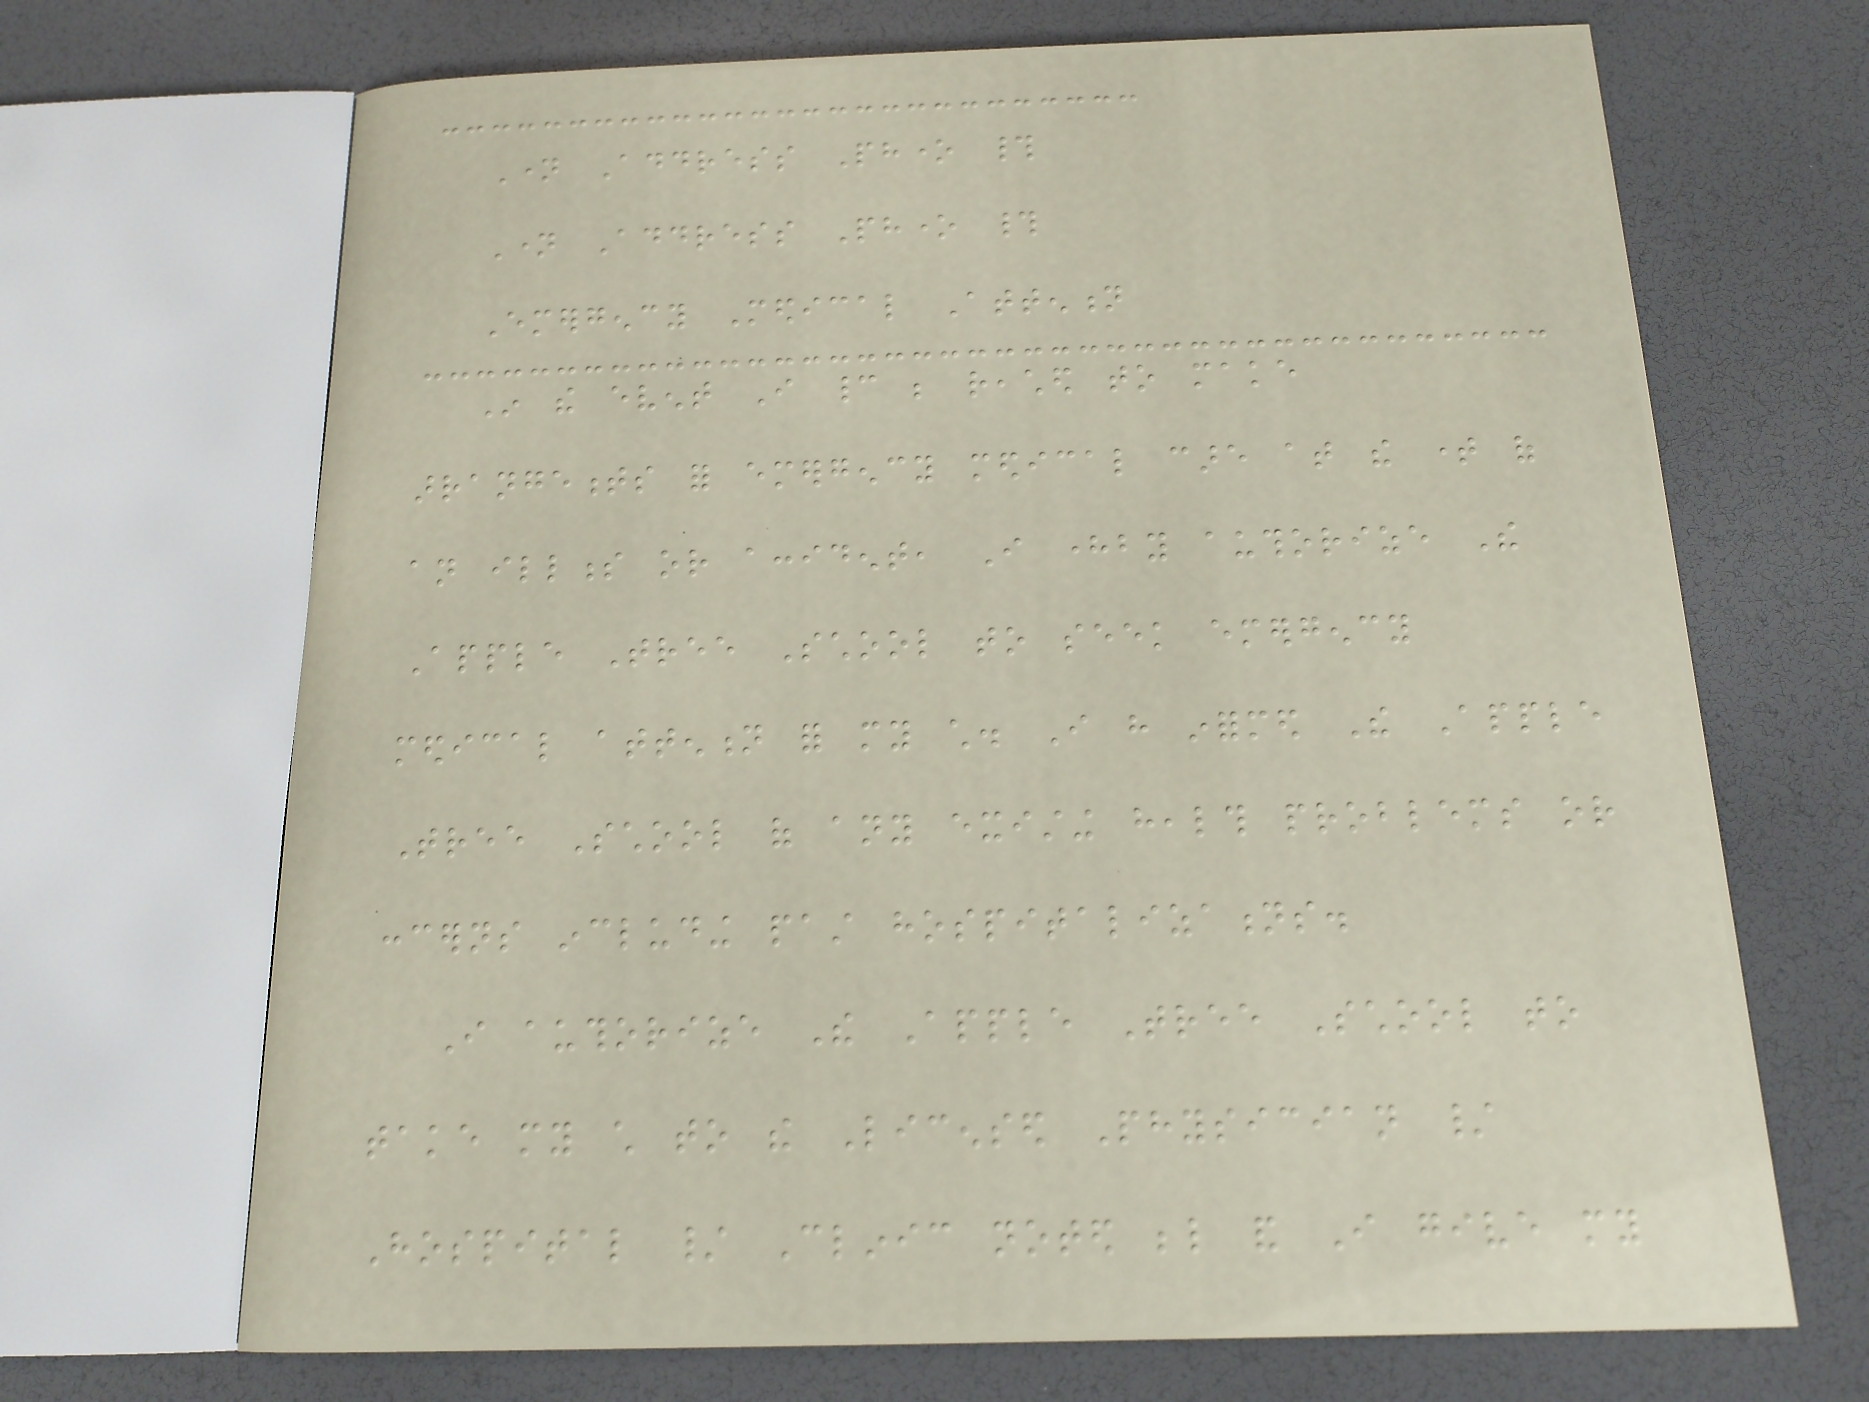Name Address Phone #
Name Address Phone #
Emergency Medical Attention
In the event I cannot be reached to make
arrangements for emergency medical care at the time of
an illness or accident, I hereby authorize The
Apple Tree School to seek emergency
medical attention for my child. I have informed The Apple
Tree School of any existing health problems or
concerns including past hospitalizations.
I authorize The Apple Tree School to
take my child to the Licensed Physician /
Hospital / Clinic noted below and I give my
